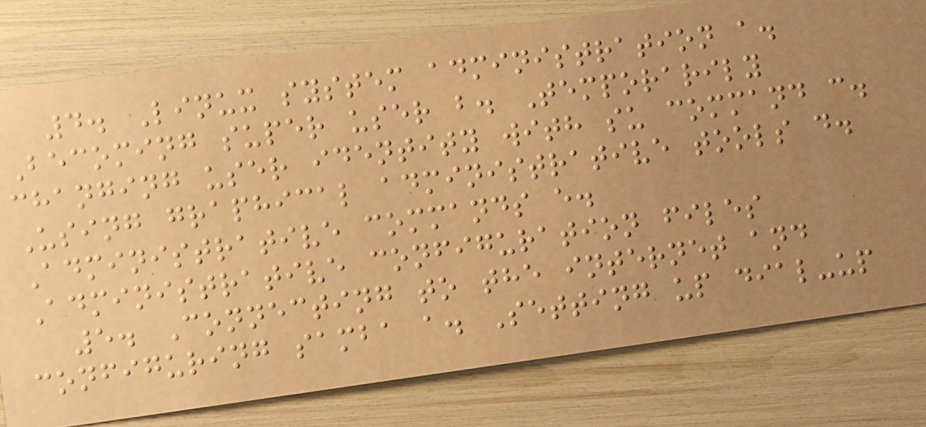4. Linux system administration a.
Becoming super user b. Temporarily
changing user identity with su command c.
Using graphical administrative tools d.
Administrative commands e.
Administrative configuration files
5. Connecting to the internet and
configuring samba a. Setting up dial-up
